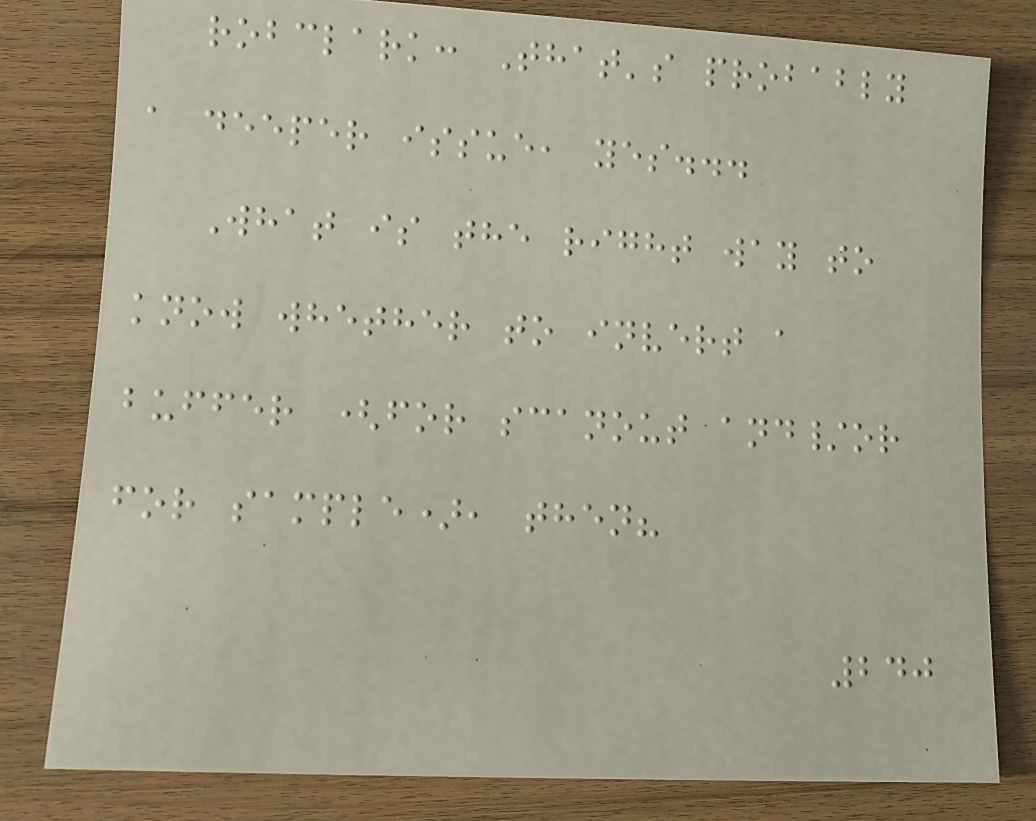robclark: That's probably
a deeper issue, yes...
What is the right way to
know whether to invert a
buffer (for scanout and/or
for sample), then?
240
